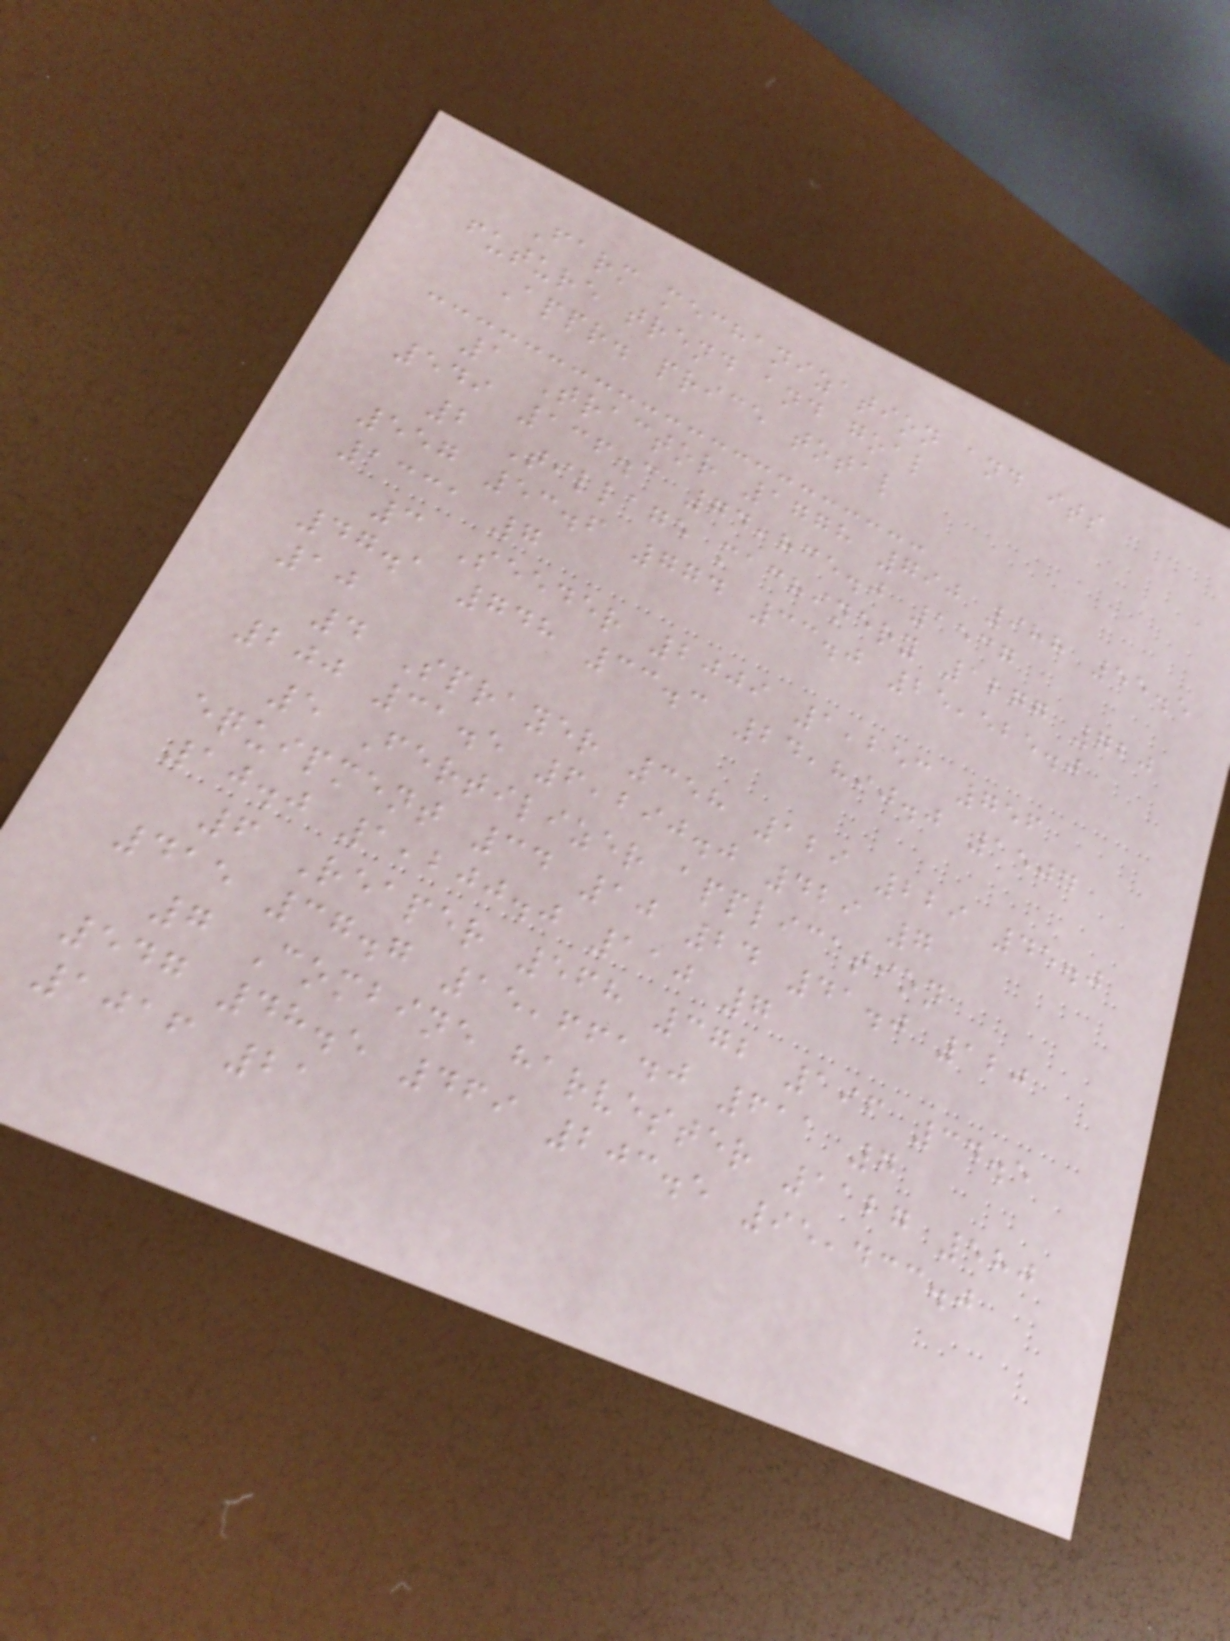Farm mechanization and its
future trend and goal
Appr. price total
1 Tractor 1778 790 988 55.5
549 136.3 74,835.0 1537
2 Tillage machinery 1277 720
557 53.6 774 33.0 25,525.0
1331 7
3 Seeder 2009 1,253 756
47.1 748 33.3 24,890.0 1504
10
4 Sprayer 358 129 229 45.0
200 31.5 6,290.0 429 7
5 Fertilizer application
equipment 34 10 24 41.0 120
10.0 1,200.0 110 7
6 Reaper 568 372 196 34.5
415 37.7 15,661.0 611 7
7 Combine harvester 1127 580
547 48.5 469 203.5 95,433.0
1016 21
